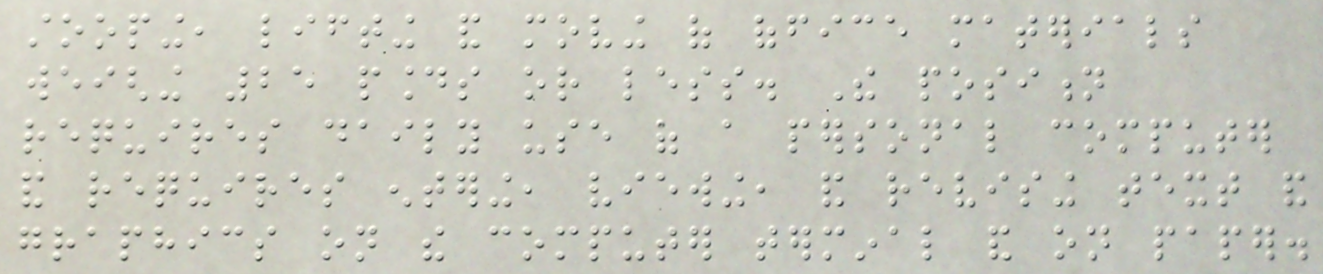stooping, lifting and moving of office materials
weighing 25 pounds or less. The position
requires daily use of a personal computer
and requires entering, viewing, and revising text and
graphics on the computer terminal and on paper.
